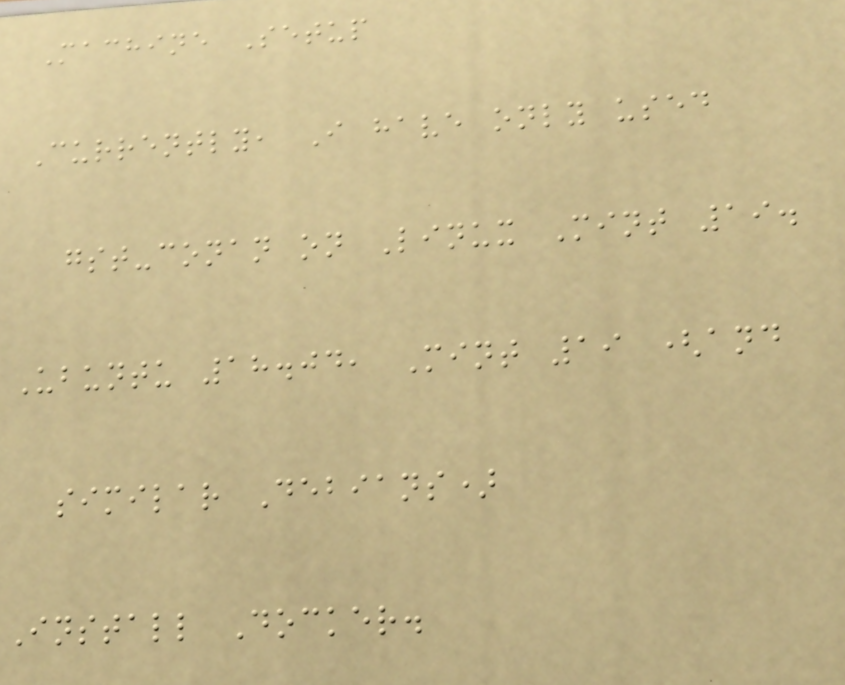Machine Setup
Currently, I have only used
gst-conan on Linux Mint 19.
Ubuntu 18.04, Mint 19 (and
similar Debians)
Install Docker.
